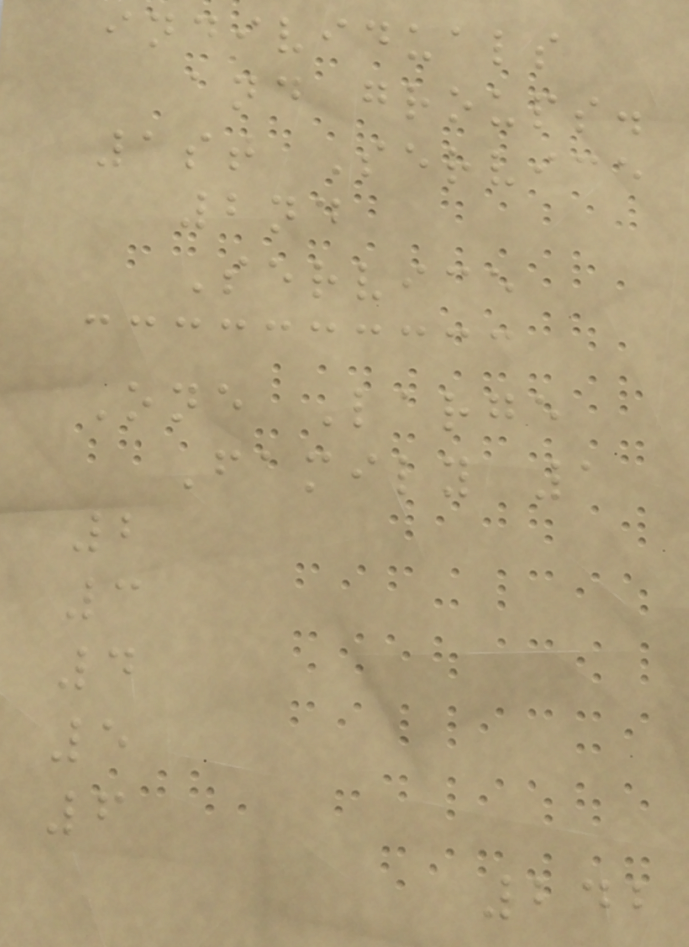individuals
and groups.
1st Service
2nd
Service
One Large
Family 1
2
3
4
5
6
242
